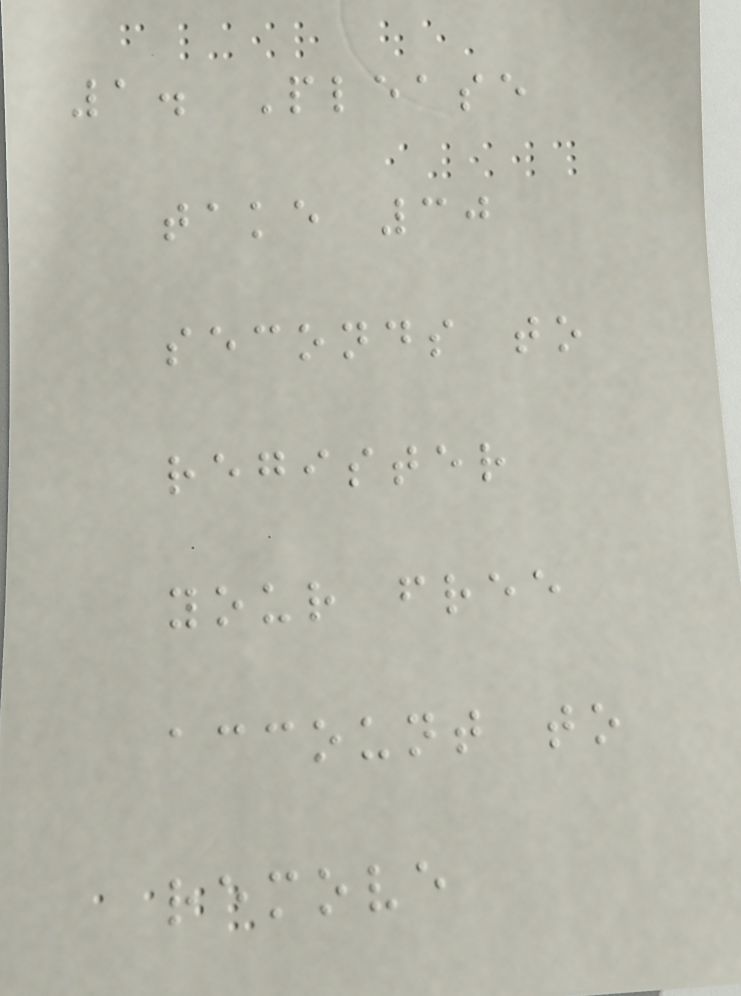1. Please
take 30
seconds to
register
your free
account to
remove
